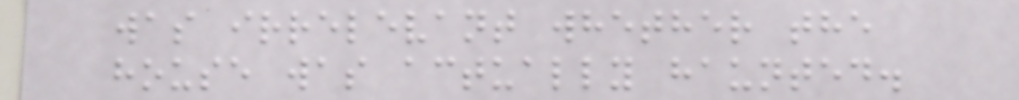was irrelevant whether the
house was actually haunted.
